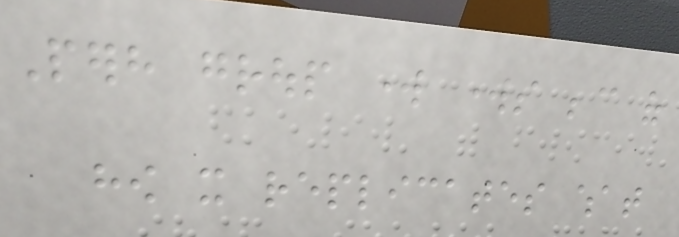Perhaps group work works because of
how it replicates what
